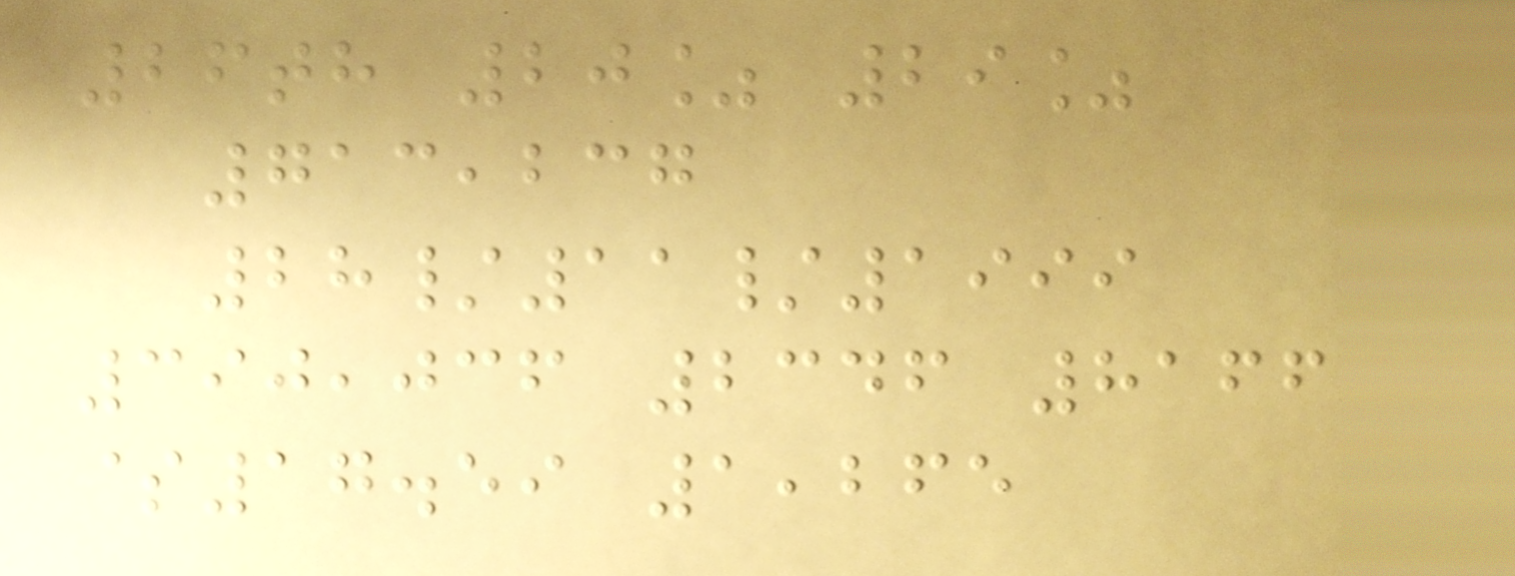26th 20% 29%
713,237
28/11/1999
390,036 2346 8166
$17.59 1,265
